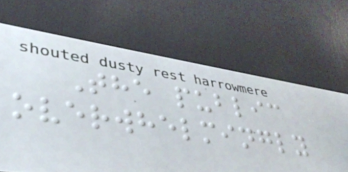The public
overwhelmingly
